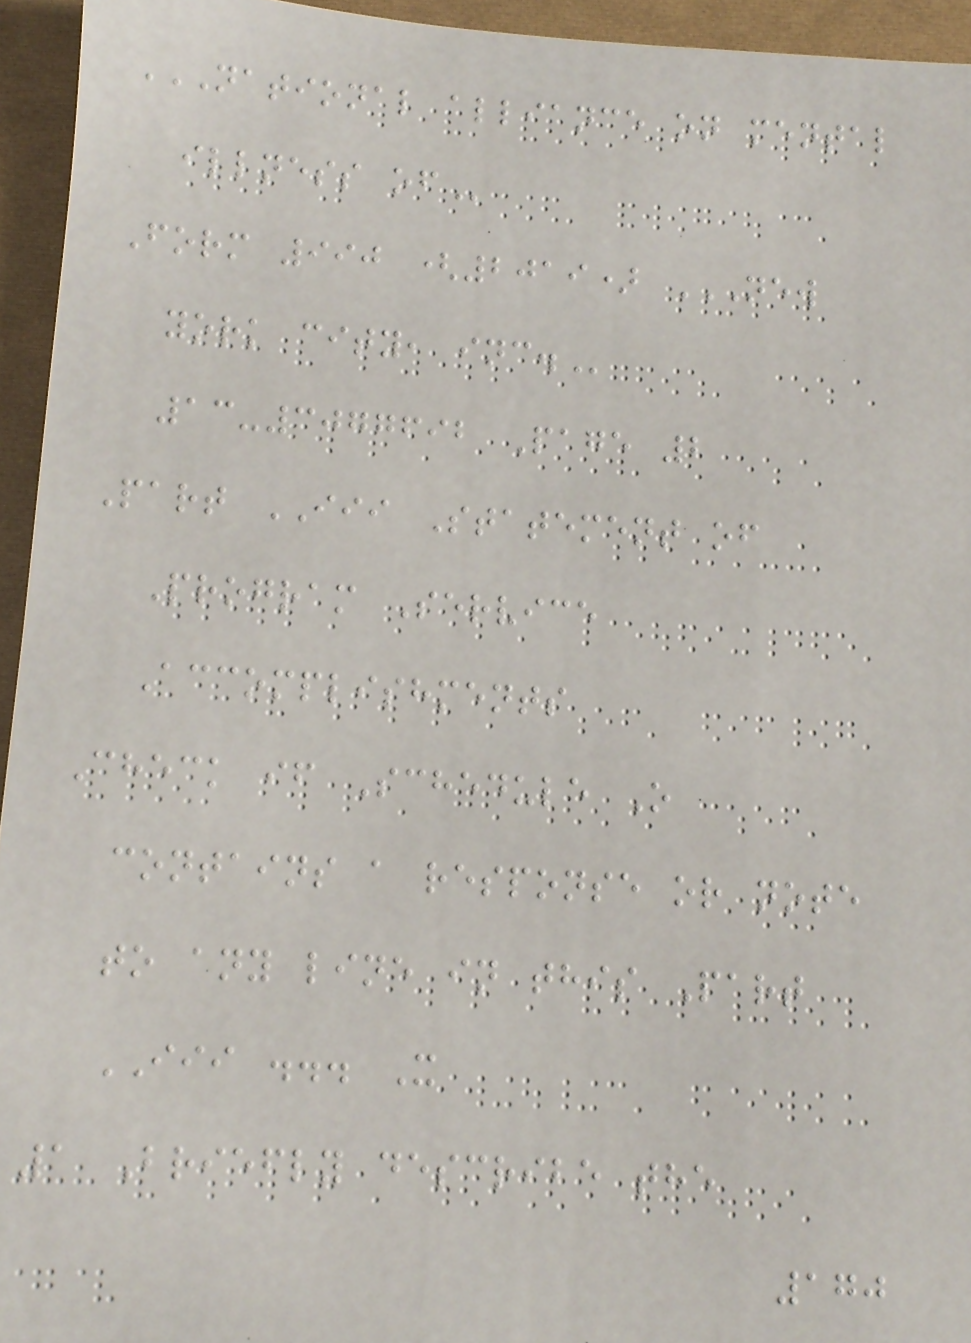NATIONAL ALLIANCE ON MENTAL
ILLNESS OF
Form 990 (2019) NEW
YORK CITY, INC.
13-3077692 Page 2
Part III Statement of
Program Service
Accomplishments
Check if Schedule O
contains a response or note
to any line in this Part
III ... X
1 Briefly describe the
170
